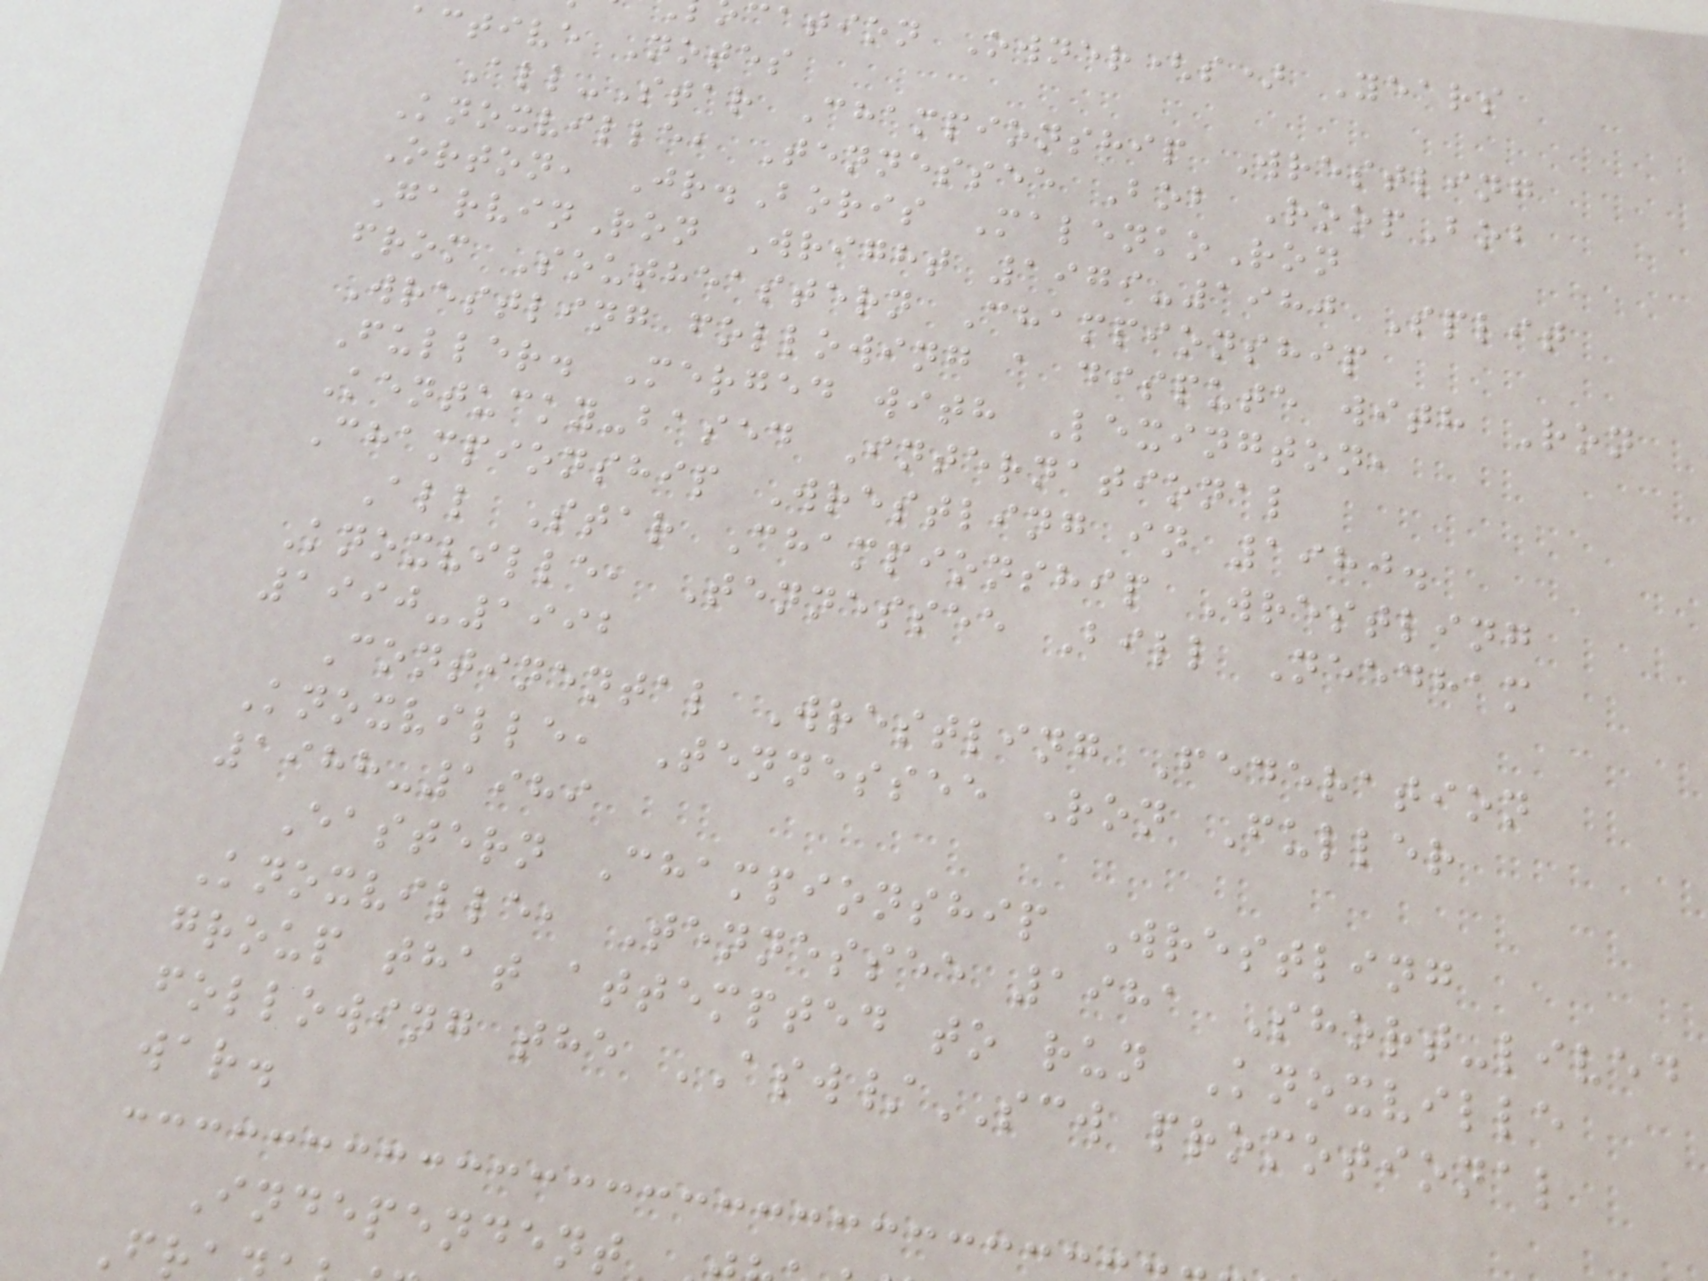cation Owner(s) Years
active Notes
All-Star Championship Wrestling
Knoxville, Tennessee Bob RoopBob
Orton, Jr.Boris MalenkoRon
GarvinRon Wright 1979-1980 Split
from Southeastern Championship
Wrestling following a dispute with Ron
Fuller. Merged with Lexington,
Kentucky-based International
Championship Wrestling in 1980.
All Star Championship Wrestling
Knoxville, Tennessee Bill Needham
1990-1992
Continental Wrestling Federation
Knoxville, Tennessee Ron Fuller
1988-1989
Eastern Championship Wrestling
Knoxville, Tennessee 1981 Short-lived
group that attempted to run Knoxville
following the ASW/SCW promotional
war.
Independent
